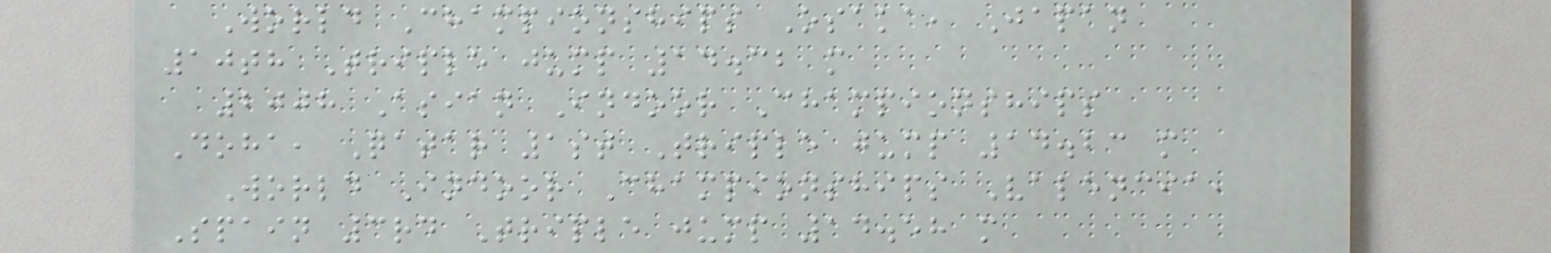World Championships Osaka, Japan
10th Triple jump 14.32 m
2008 Asian Indoor Championships
Doha, Qatar 1st Triple jump 14.23 m
World Indoor Championships Valencia,
Spain 3rd Triple jump 14.58 m
